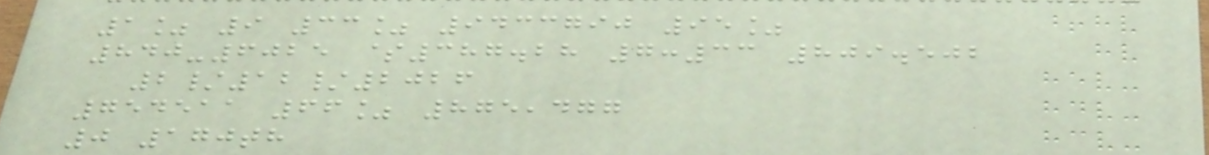1% 9 33% 9433790 95%
840-6025 $387.28 7:33 809.502
2/12/2026
754511 66% 875,477
0 170th
